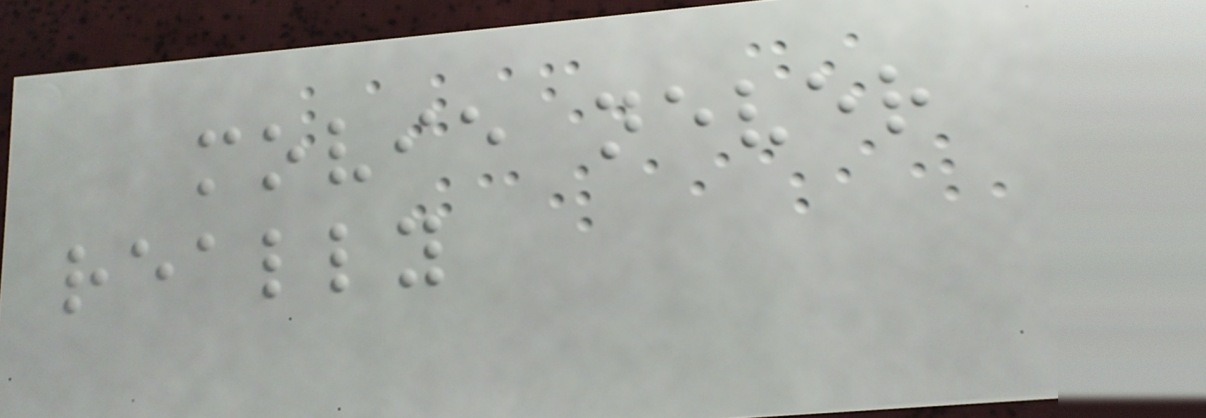movie never
really
